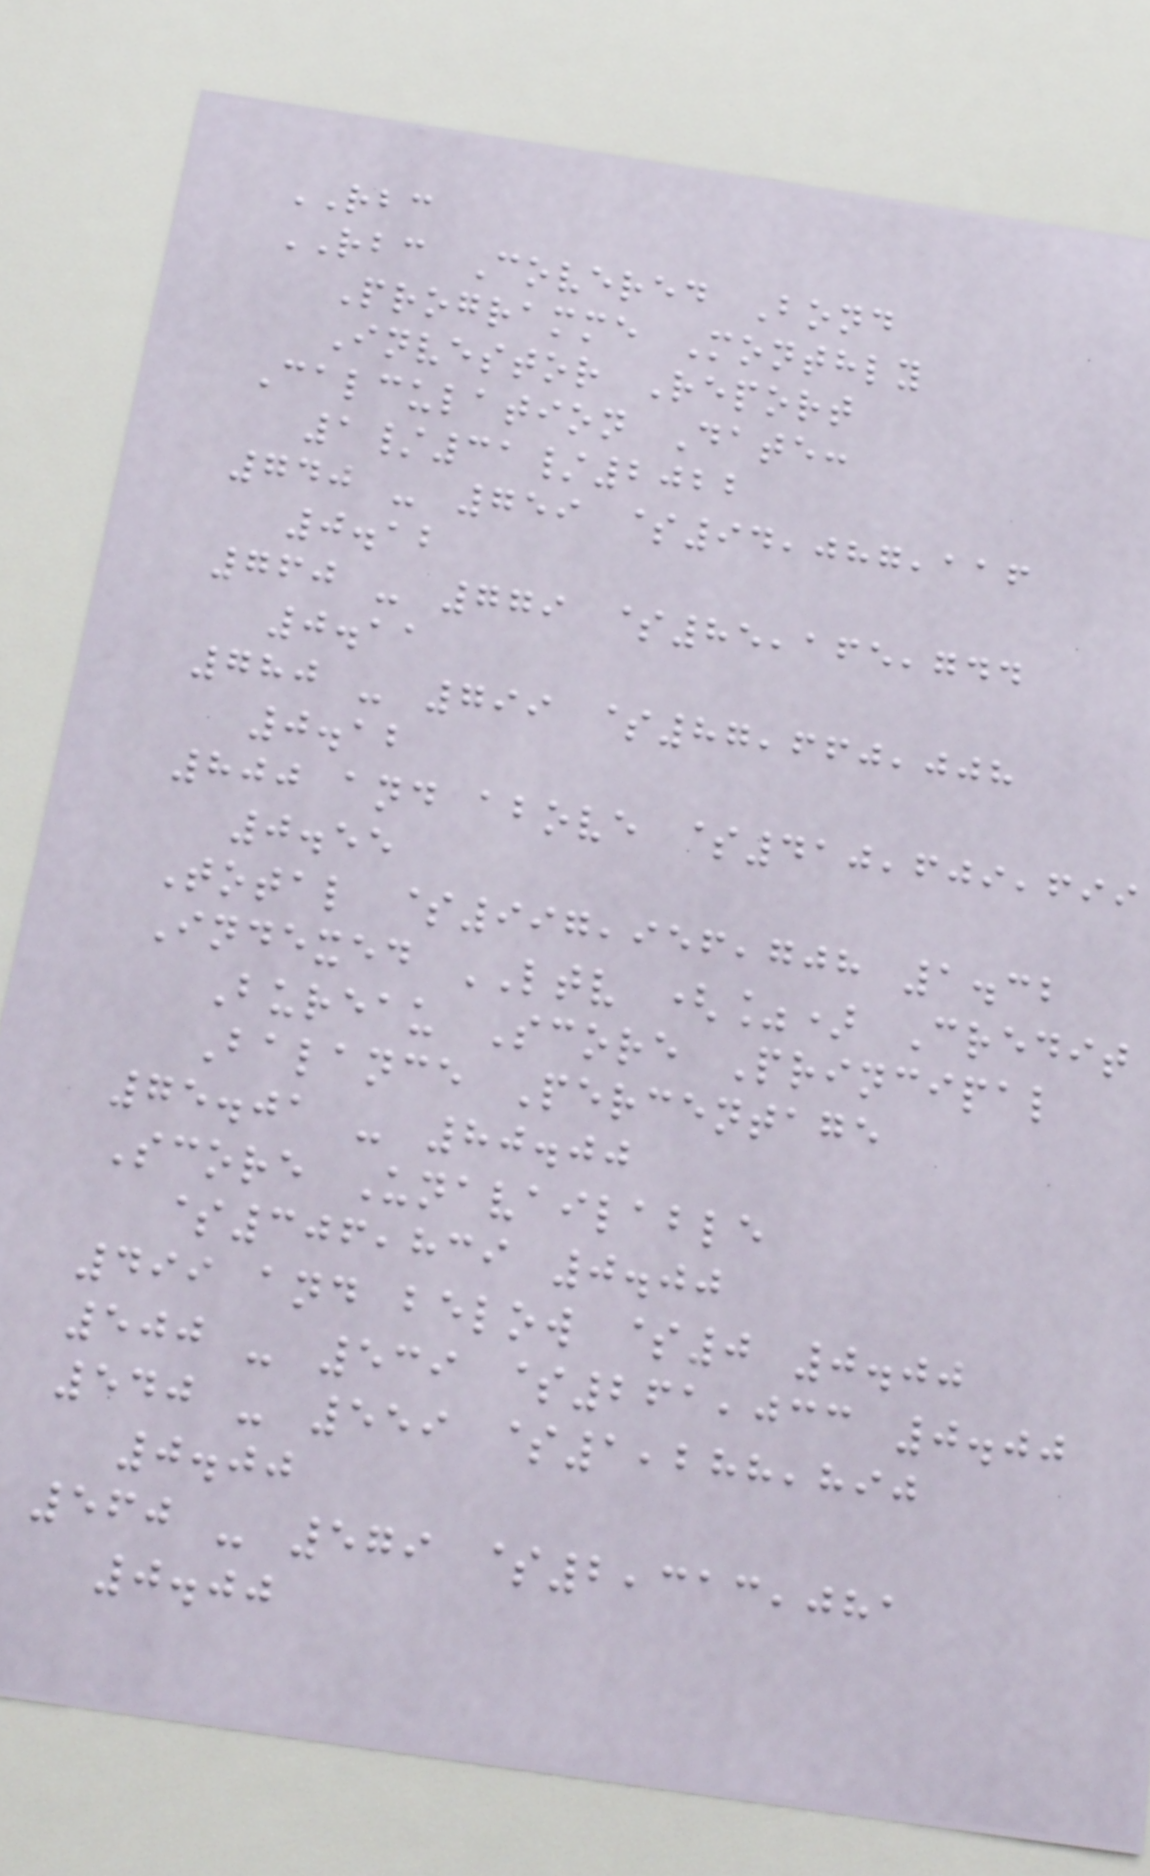RBC
RBC Covered Bond
Programme Monthly
Investor Report
Calculation Date:
1/31/2022
740 - 759 $94,087,116
0.12
760 - 779 $85,165,744
0.11
780 - 799 $87,660,008
0.12
800 and above $410,609,699
0.55
Total $997,956,708 1.32
Indexed LTV (%) Credit
Bureau Score Principal
Balance Percentage
75.01 - 80.00
Score Unavailable
$306,839 0.00
499 and below $0 0.00
500 - 539 $261,033 0.00
540 - 559 $1,288,890
0.00
560 - 579 $2,313,081
0.00
